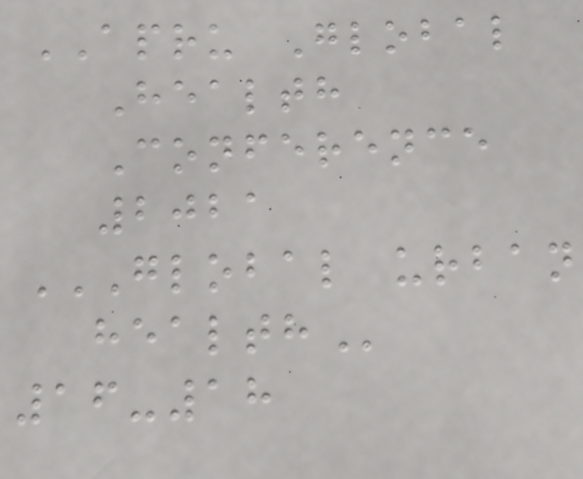APRU Global
Health
Conference
2021
GLOBAL URBAN
HEALTH
16-18
